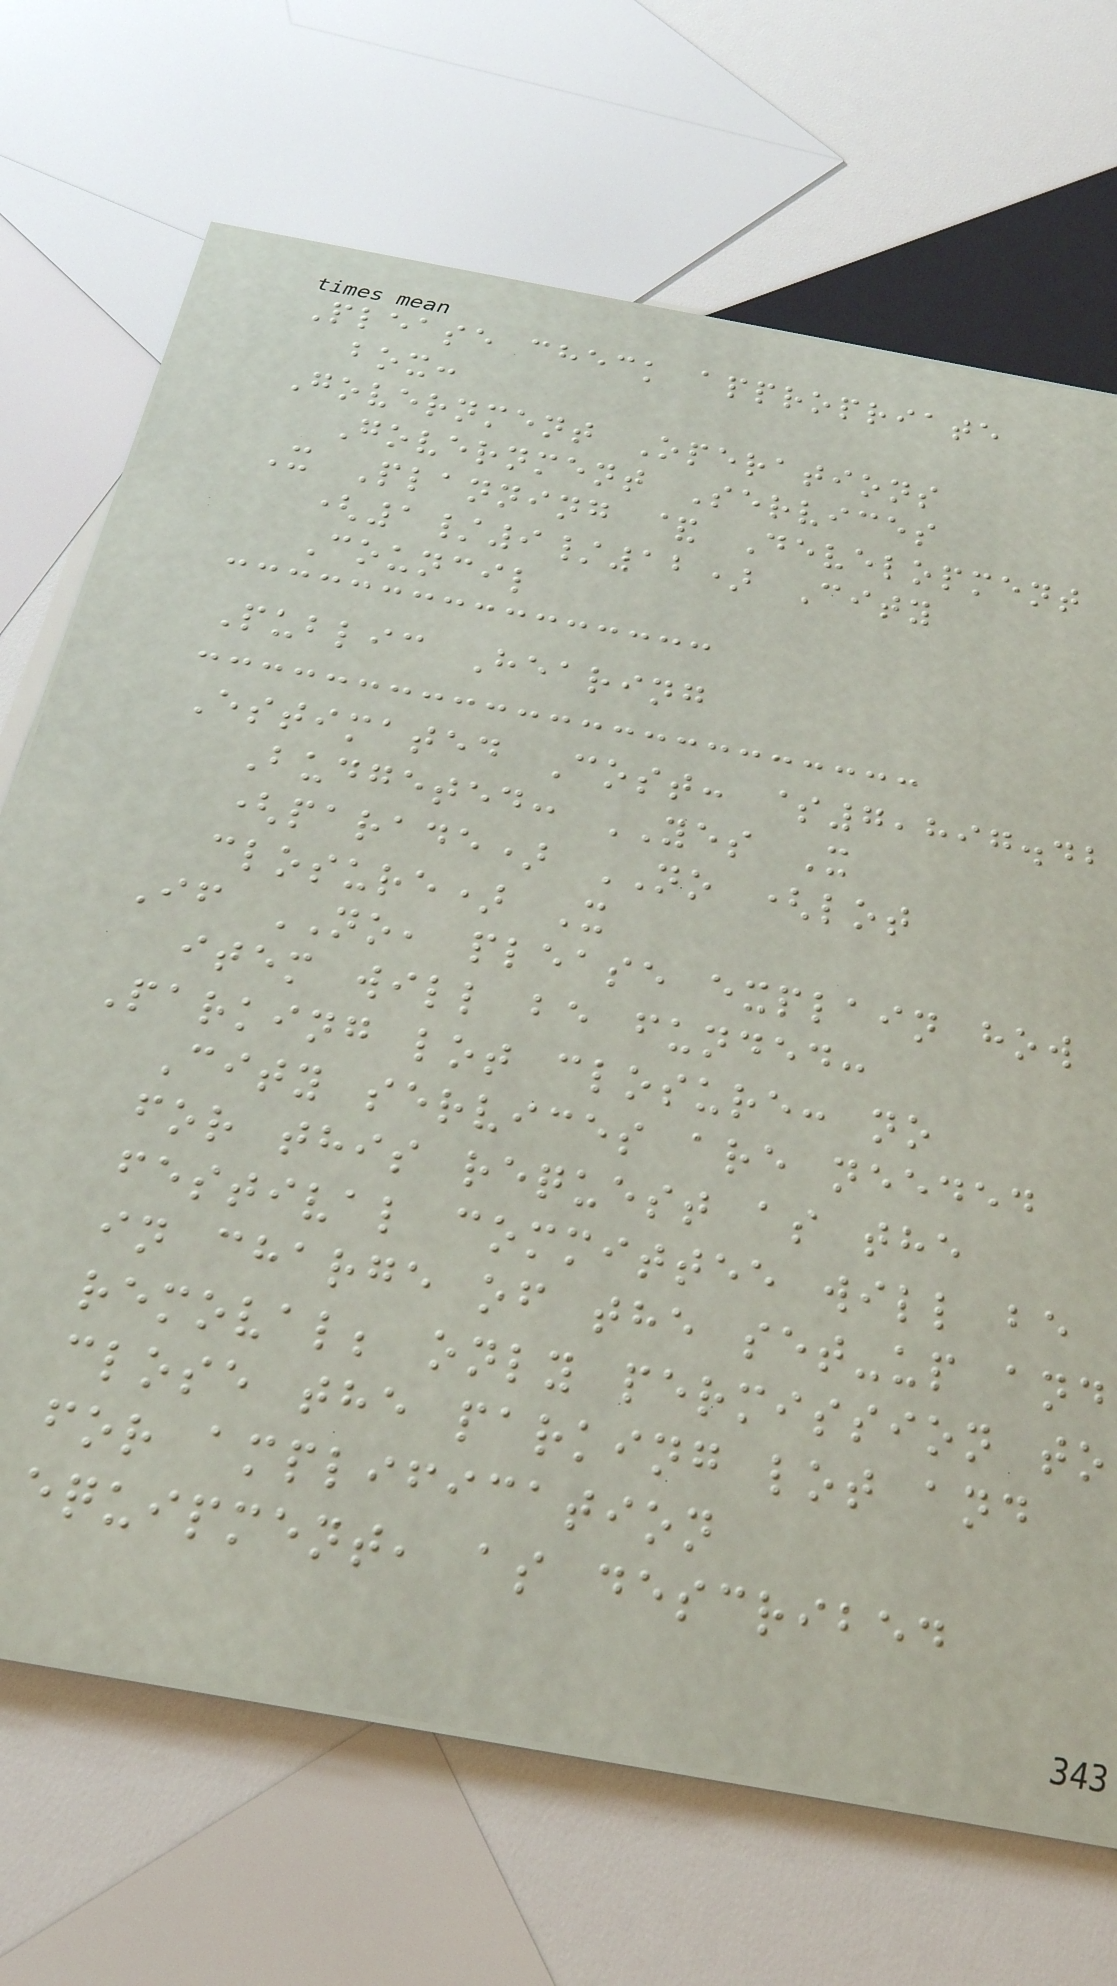Please check appropriate
box:
Government Operations
Government Services
X Planning & Development
(1/9/12) City
Council
Public Hearing
Estimated Cost: $7,897.42
Budgeted: YES X
(parade) NO (lot
closure) X
If NO, please explain how
item will be funded:
Parking lot closure: no
City services are needed
for this request as the
festival committee will be
in charge of the set-up and
removal; only permission to
close the parking lot and
for amplification
equipment, as described
